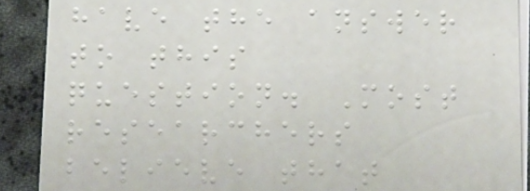have the answer
to this
question. Most
researchers
believe that
